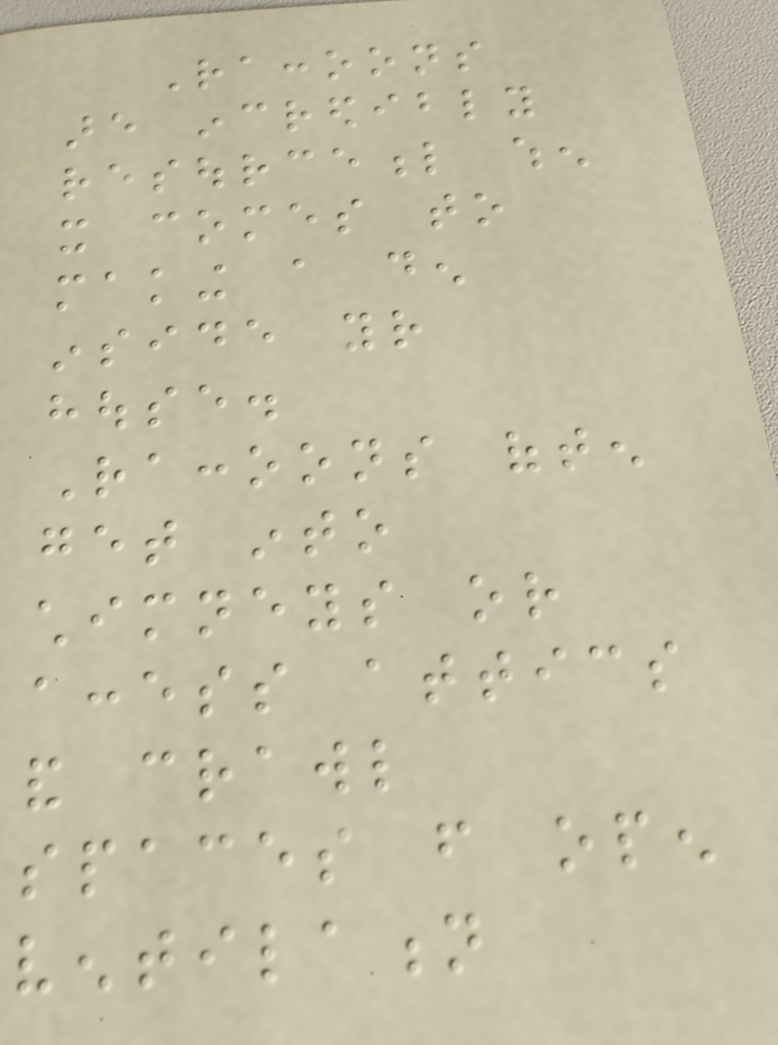Raccoons
are incredibly
resourceful when
it comes to
making a den
inside your
house.
Raccoons often
get into
chimneys or
access attics
and crawl
spaces from open
ventilation
